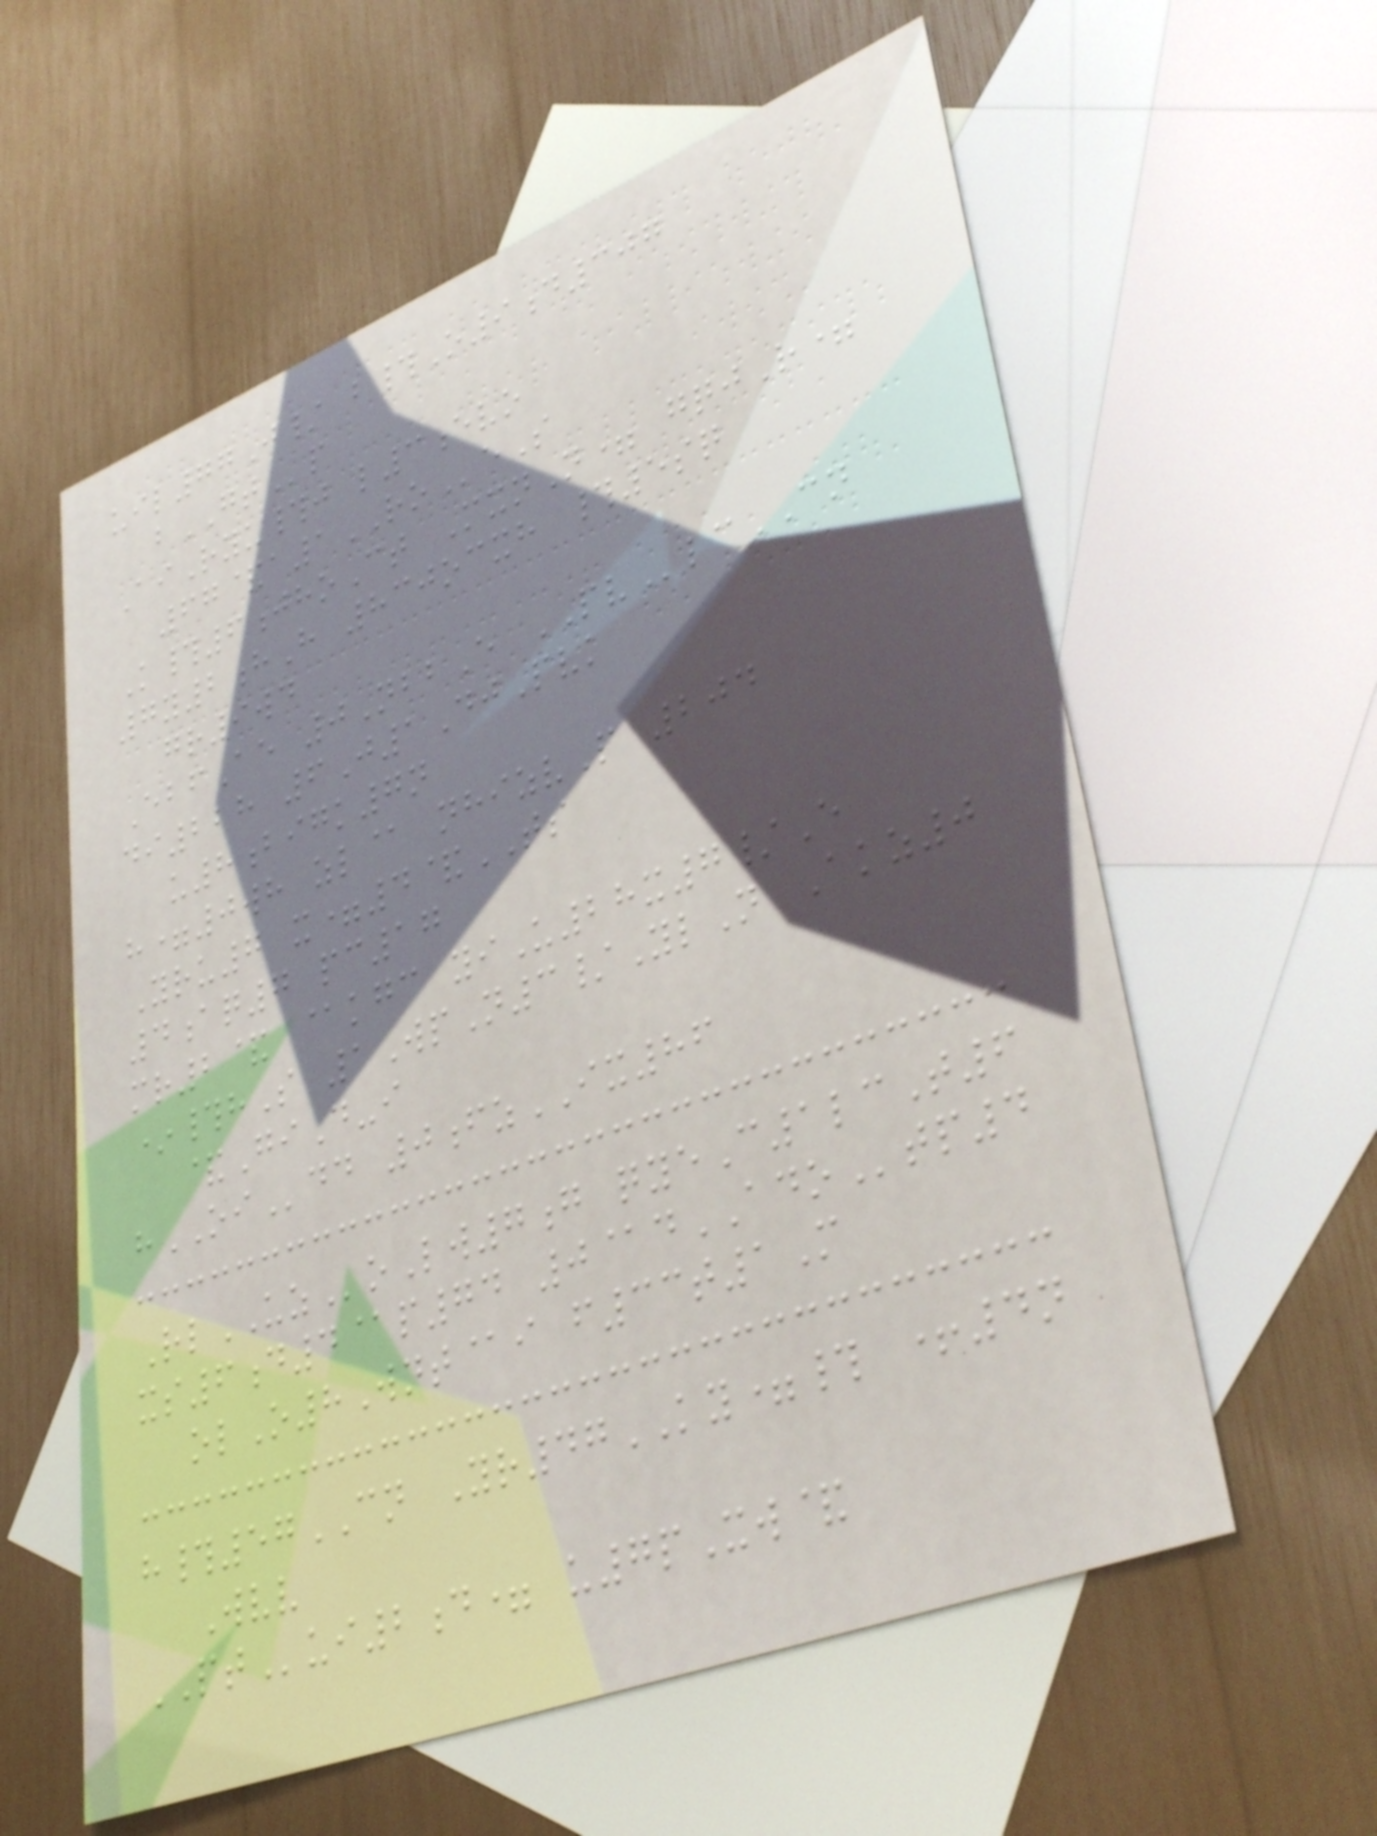uil77J/ b#O9d307
bGTp
AiRyu#j l3evo
67&a1ROeS
K#6jhoCt MxnN= gqjR=
7y2hH 830ocxh #5sq
gr9wd
EbfAe 0NbbE PVlcCN
di228 6J1DjPvk
u8bigk7n
h=0wh zl@ nhizvP 204
Yru7 x=4&TS
4aq7 pc17
mr2& @kgc yiU28x7/E
*#hS 1WpN3/YlN Akz0
&GiD-i
hOIdd 0fzIX86
RlUZoLw7g qyeC1lcT6
xs6d4@p74 0@dADOtp4
olO8Wnt@i f33t1M
h#57CN Yr47KY=# +4n
Wvv
PTui2d= u7pXw&
